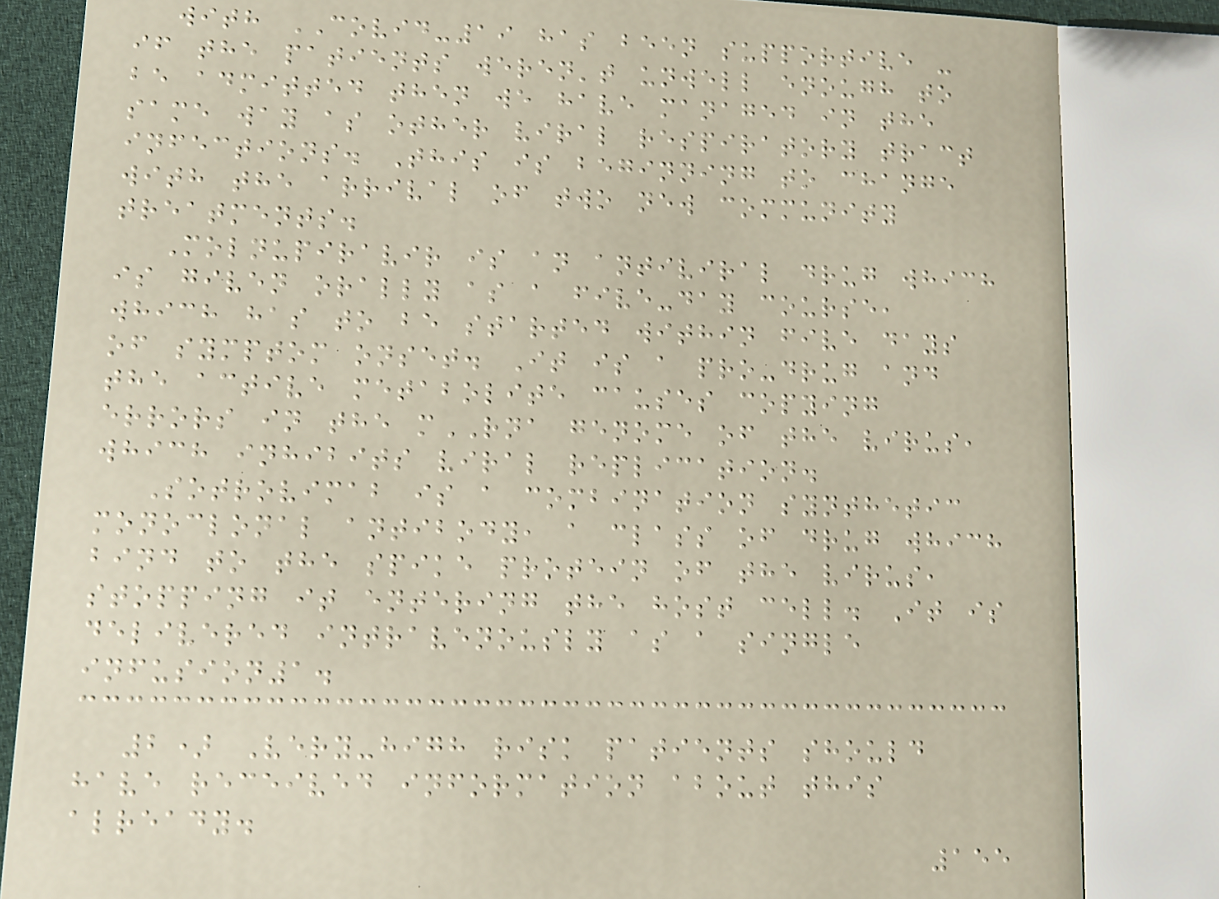with COVID-19 has been supportive -
if the patients weren't unwell enough to
be admitted then we have managed in the
same way as other viral respiratory tract
infections. This is beginning to change
with the arrival of two new community
treatments.
Molnupiravir is an antiviral drug which
is given orally as a five-day course,
which has to be started within five days
of symptom onset. It is a pro-drug and
the active metabolite causes copying
errors in the mRNA genome of the virus,
which inhibits viral replication.
Sotrovimab is a combination synthetic
monoclonal antibody, a class of drug which
bind to the spike protein of the virus,
stopping it entering the host cell. It is
delivered intravenously as a single
infusion1.
2) Very-high risk patients should
have received information about this
already.
155
